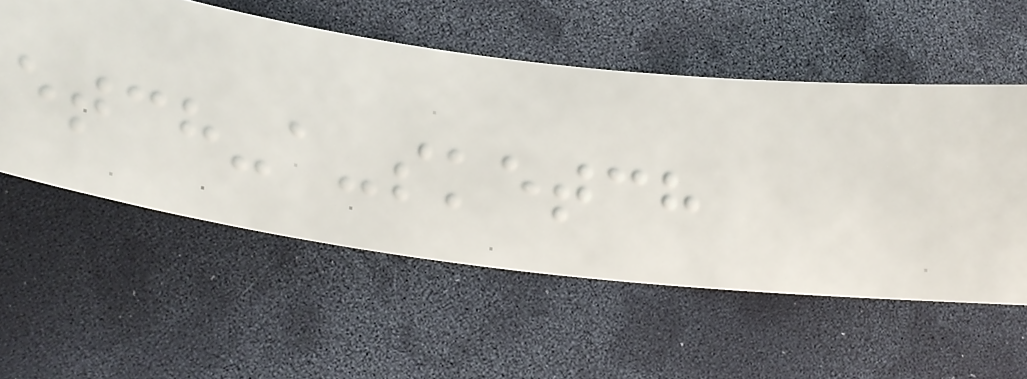etch-a-sketch
